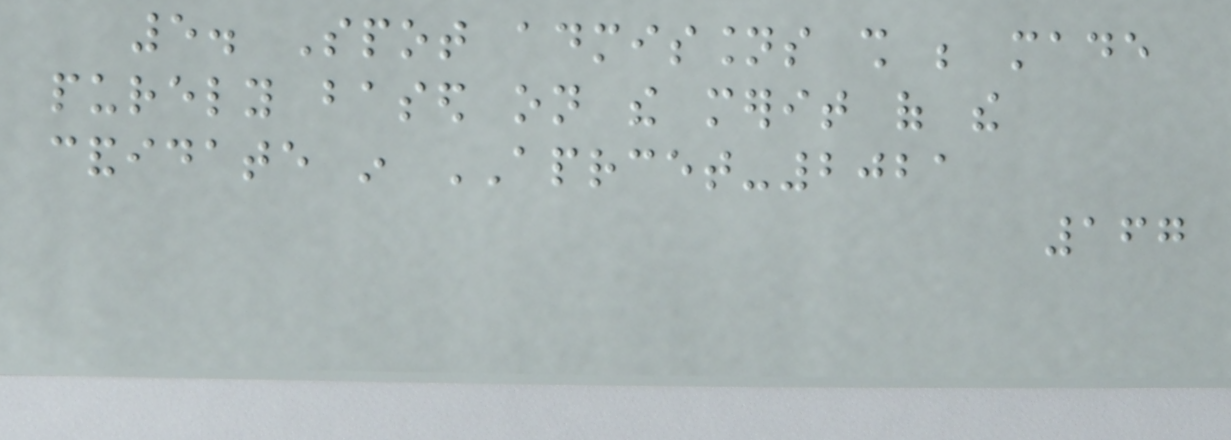5. Spot admissions shall be made
purely based on the merit of the
candidate in APRCET-2021
167
